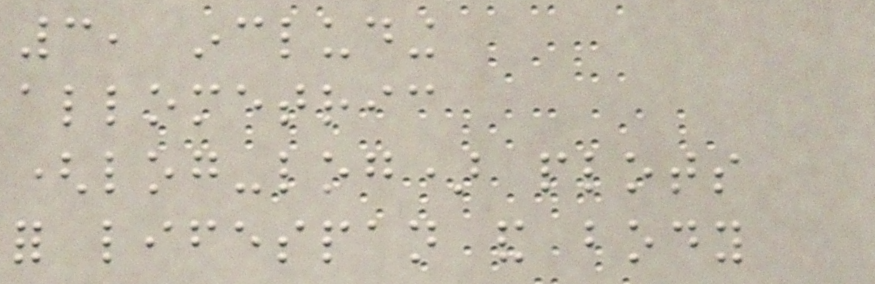3, including
allometric
(log-log) plots
for lifespan and body
